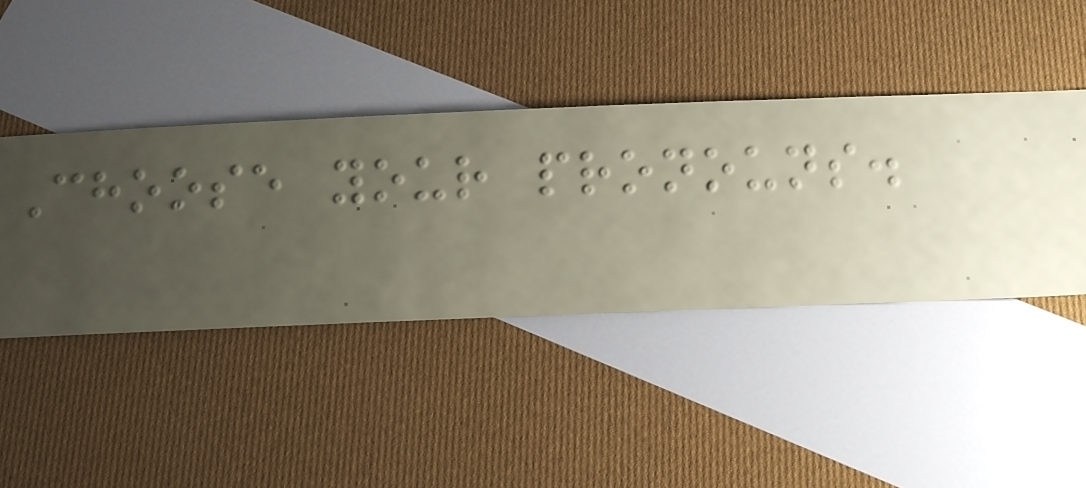Choose your pronouns.
